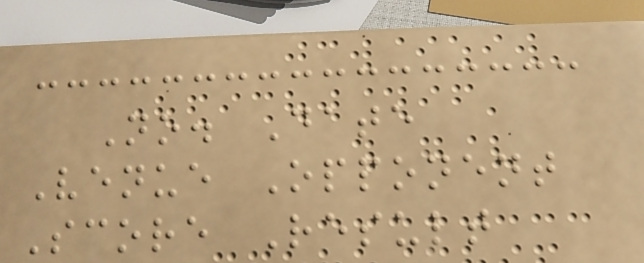No. Date
Venue Opponent
Score Result
